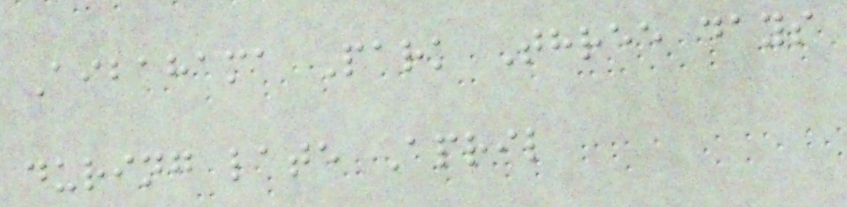Aibahama Park Three days
during late April
